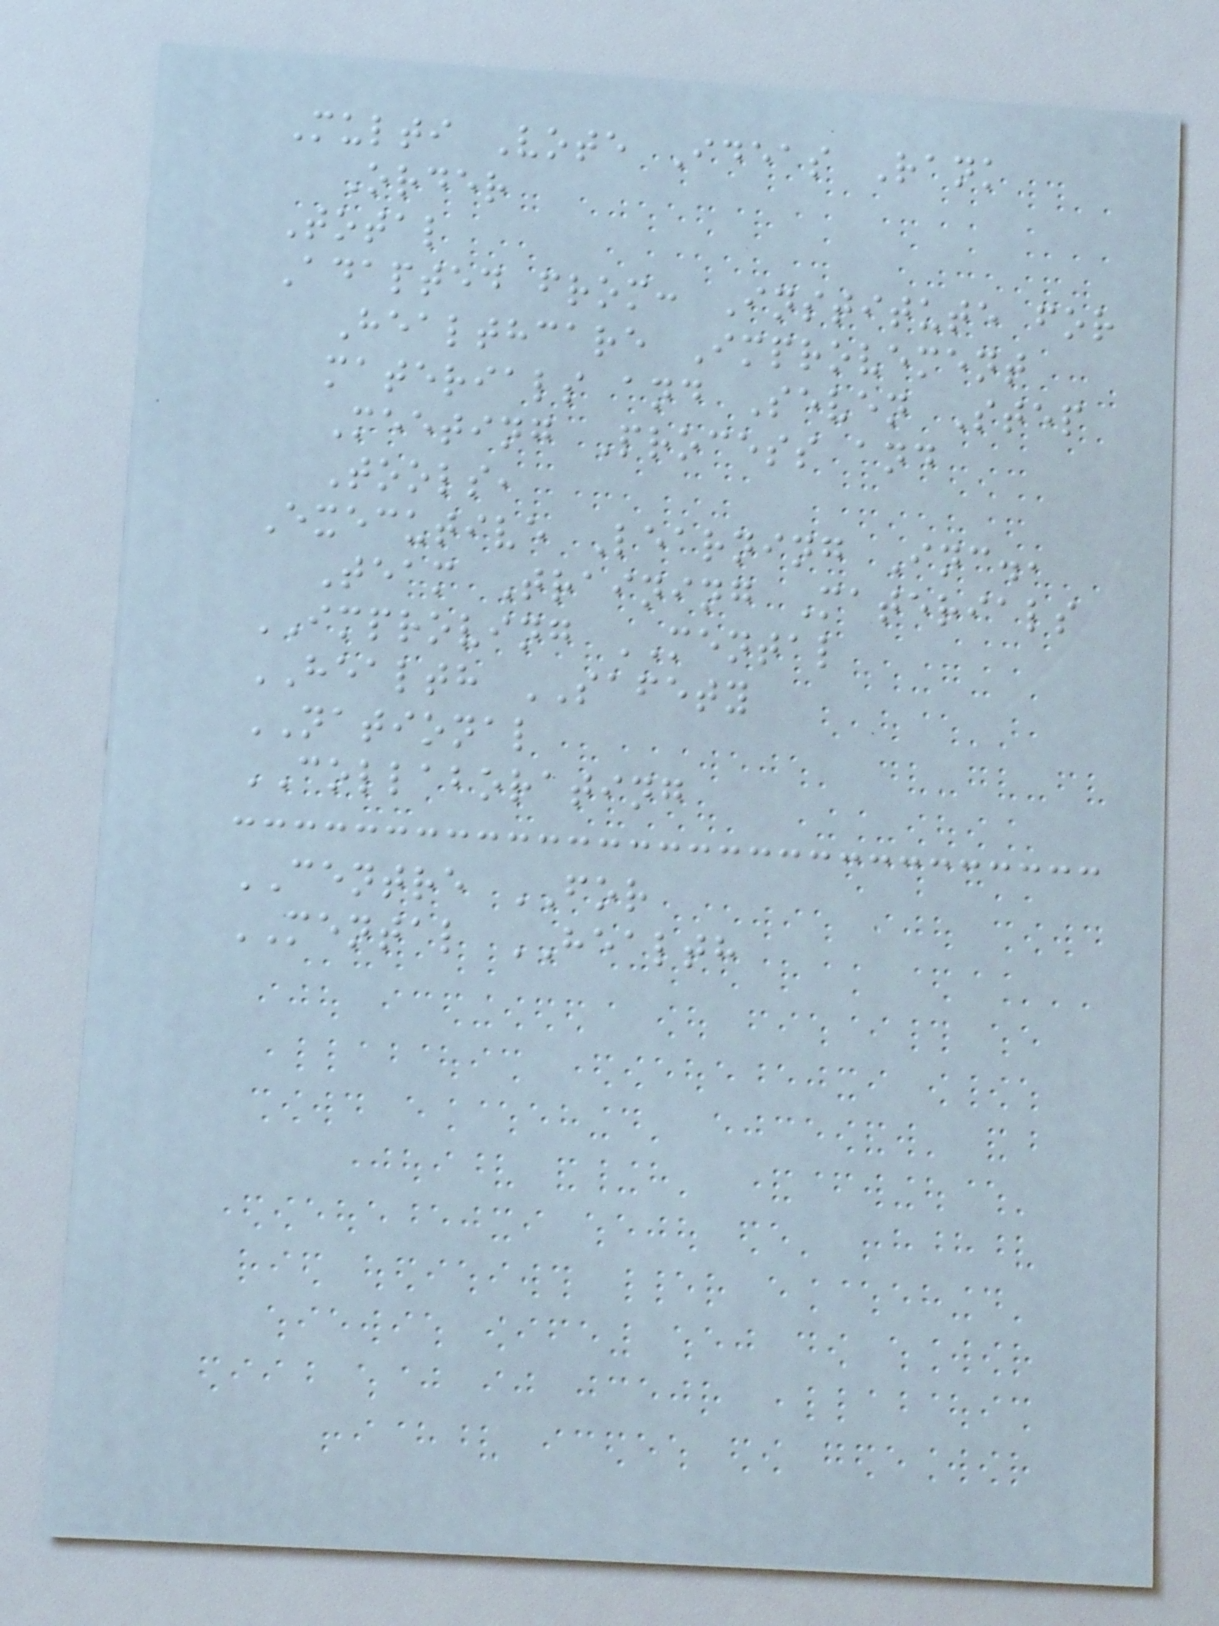Multi Vote Ideas Rank
Order
Total
Adapted from: Institute for
Healthcare Improvement
materials and Seven Step
Meeting Process and
Tools,
Executive Learning Inc.,
Team Training Materials
IMPROVING MENTAL
HEALTH SAFETY
NATIONAL
COLLABORATING
CENTRE FOR
MENTAL HEALTH
